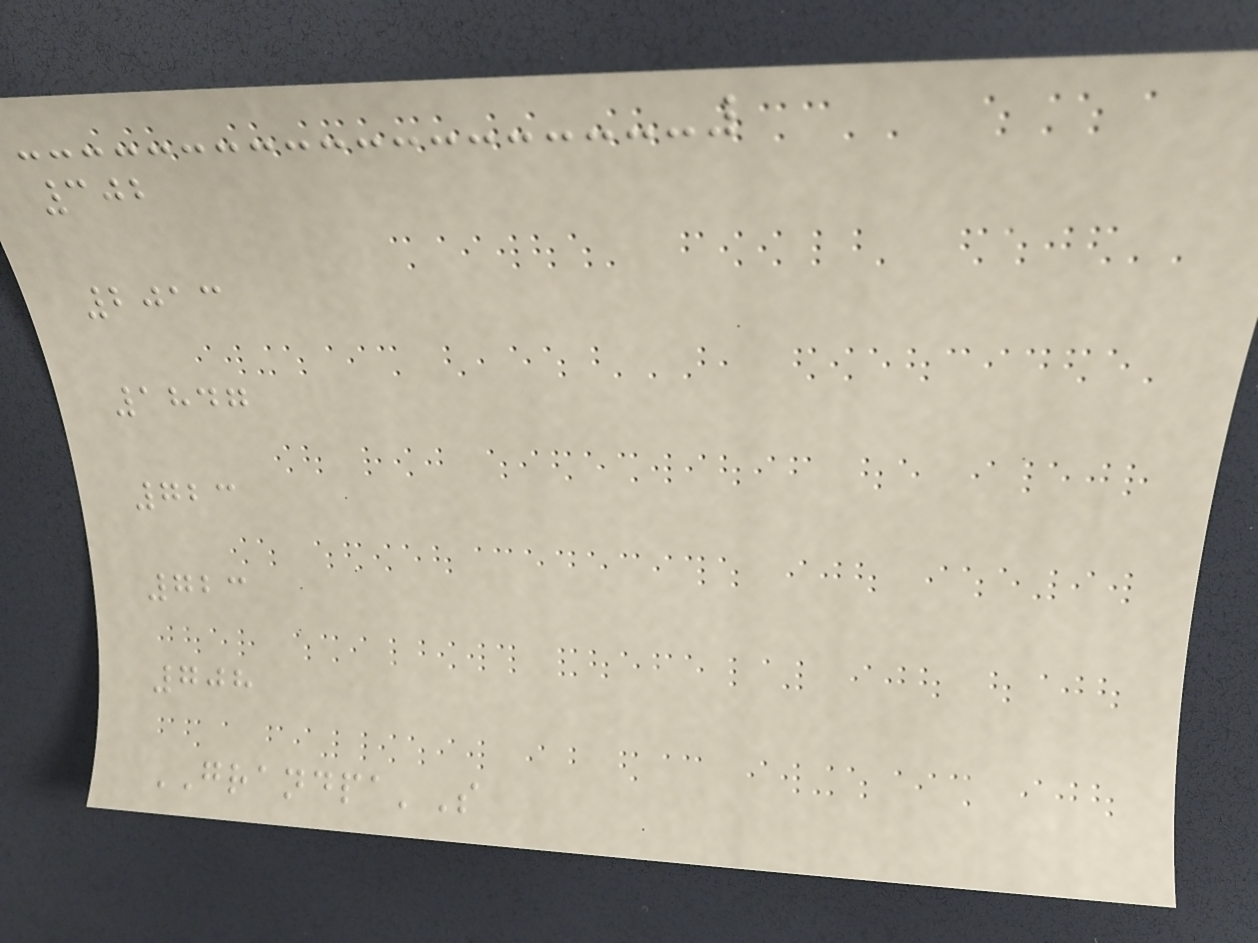302
2013
1847
723
723
708
GRANDPA'S
